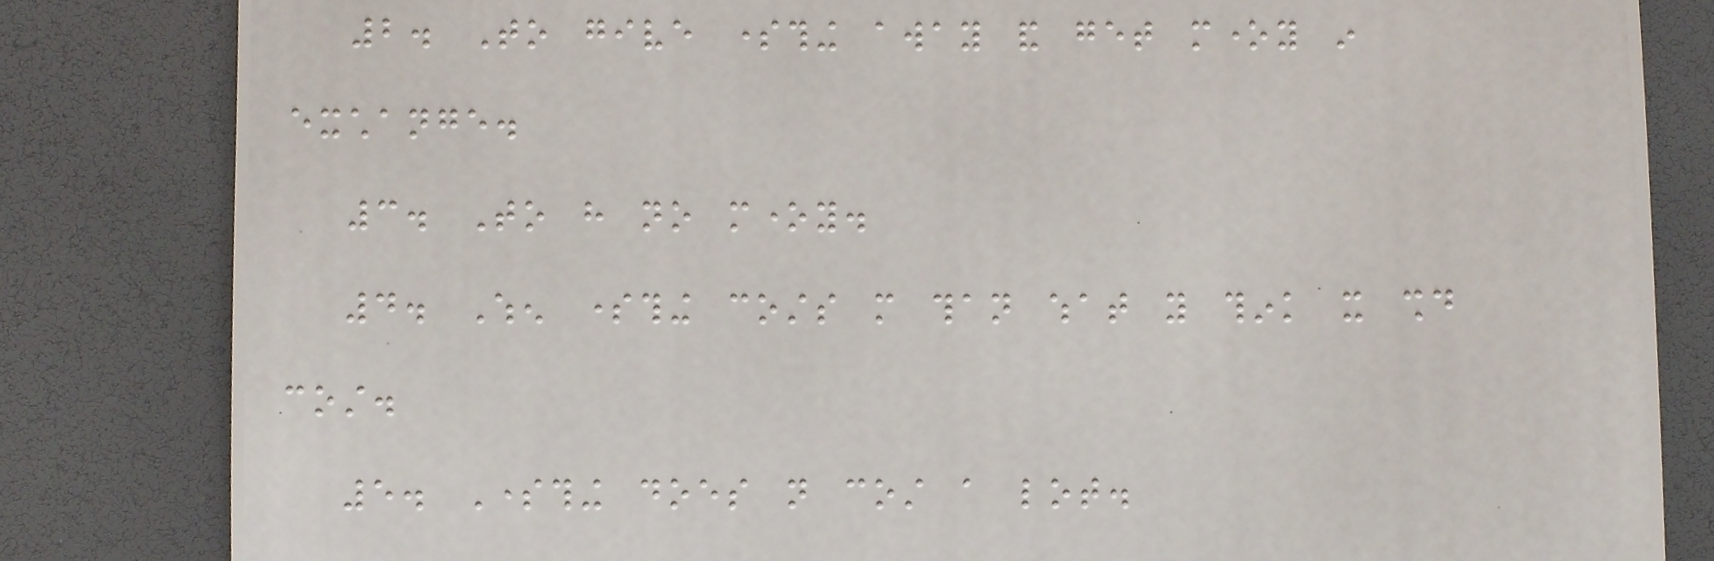2. To give something away and get money in
exchange.
3. To have no money.
4. When something costs more than what you think it should
cost.
5. Something does not cost a lot.
